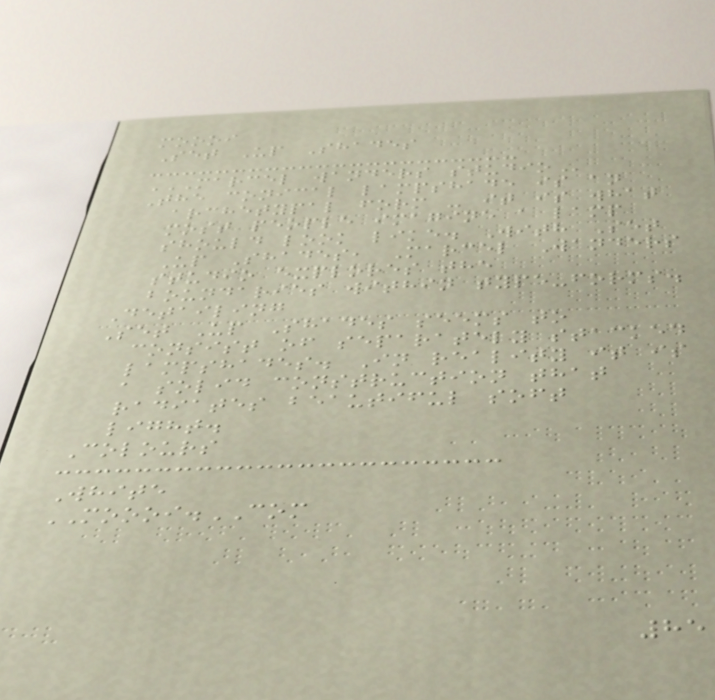moooi
Set Up Shades
MARCEL WANDERS STUDIO
The conical lampshade is an
archetypal form - it is what
most people imagine a lamp
should look like. With Set
Up Shades, Marcel Wanders
studio explores the
boundaries within type-forms.
Detailing
Set Up Shades seems to
consist of separately stacked
lampshades. In reality it is
a solid construction that
radiates beautiful soft
light.
Colours
White
MOOOI.COM
85
